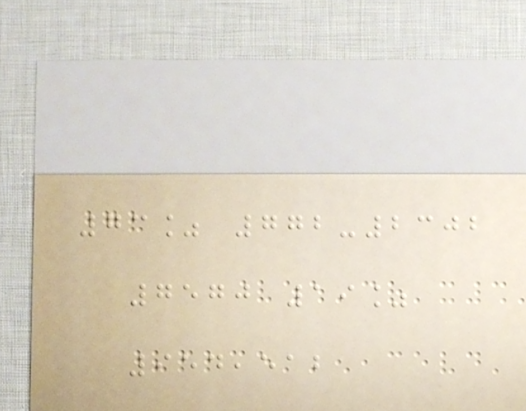73% 772-2302
7570 19%
954,512
